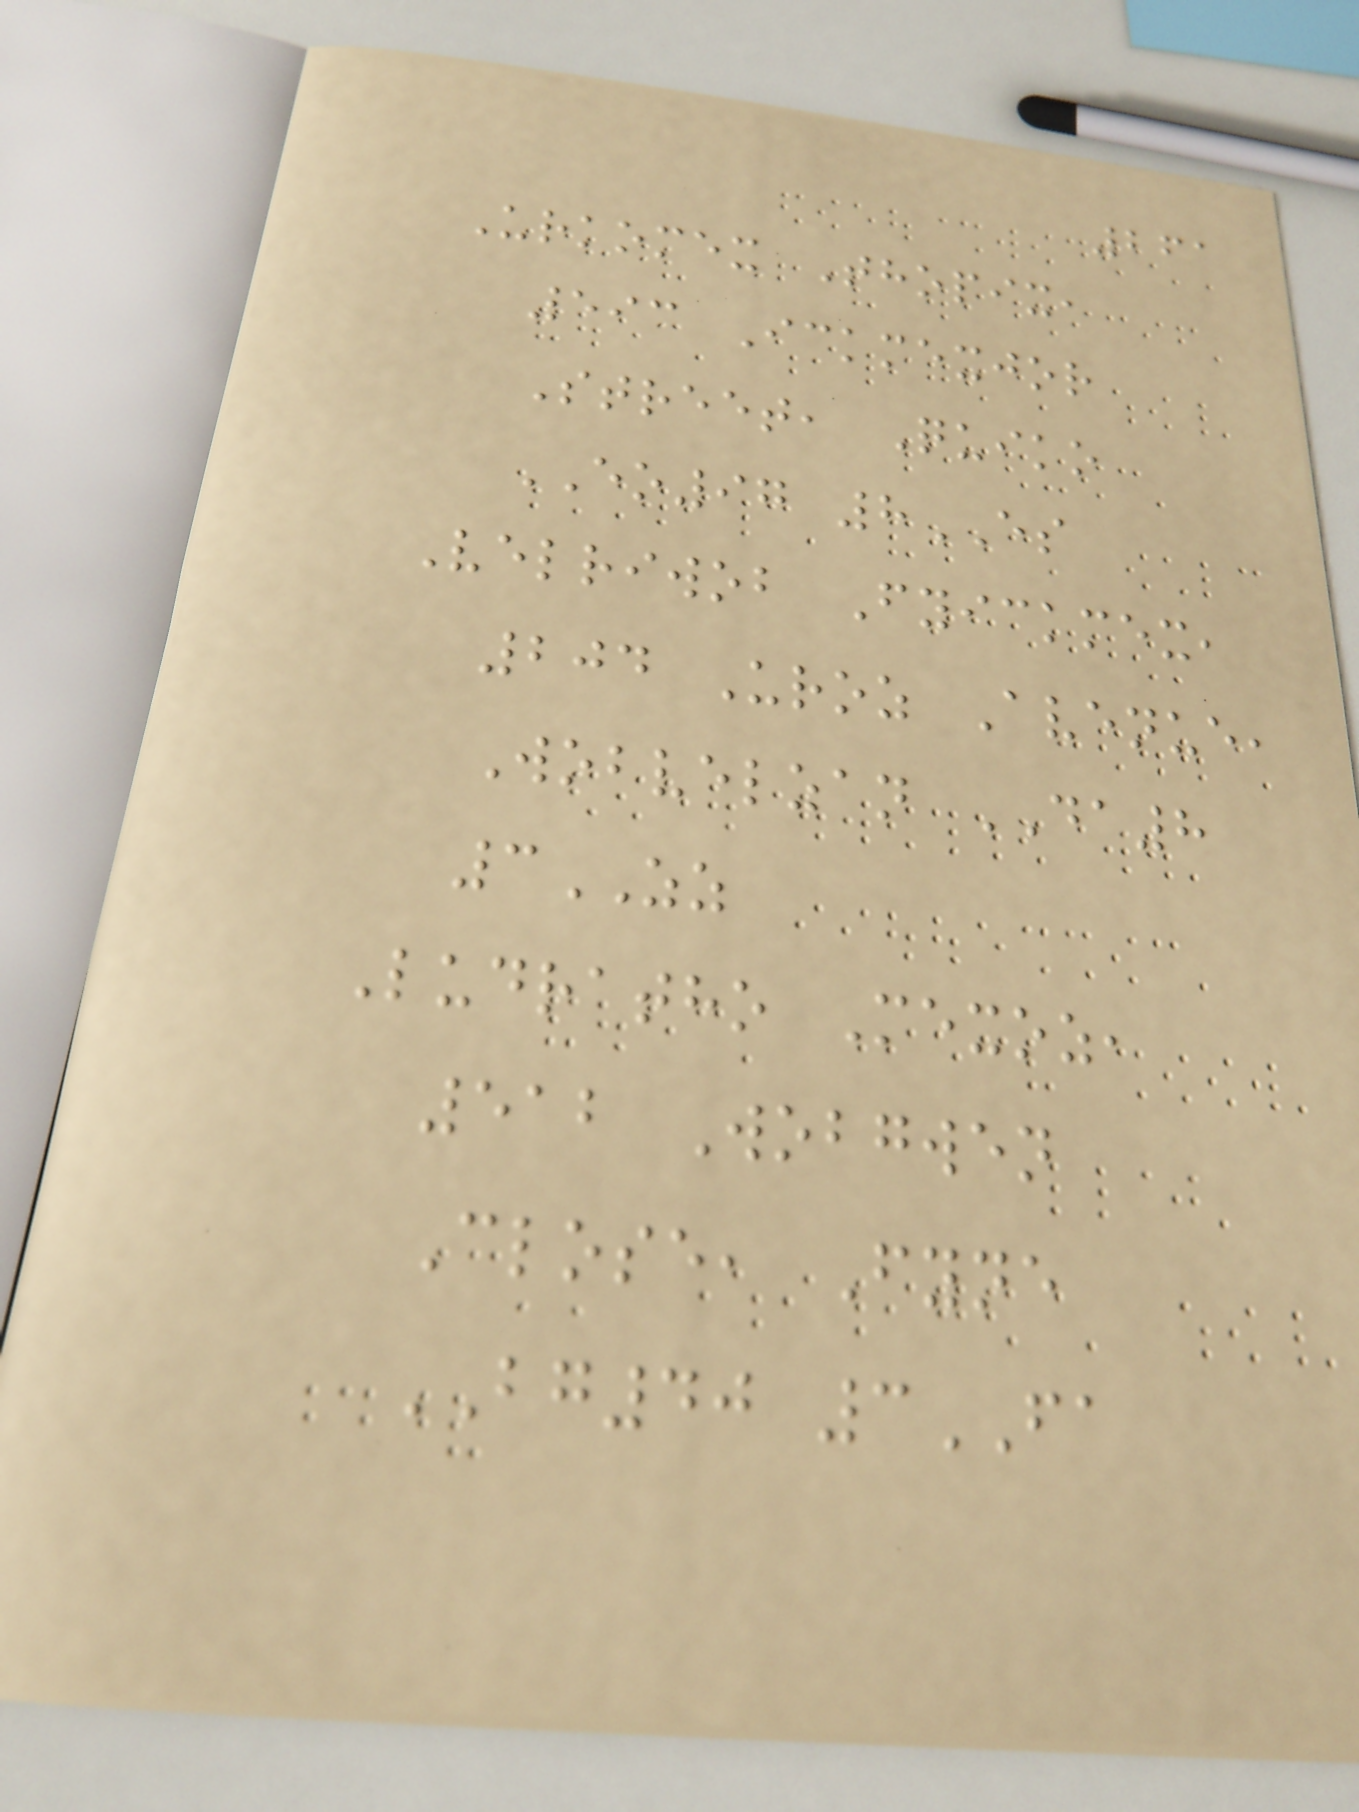261
Urkomex Thopix,
593 Ickmexjor
Street, Quiko
EO97 8ES
Velriwob Fyickmex,
204 Uroz Avenue,
Wobvelzan DA8
3ZZ
Ludratho Mexoz,
512 Wobgwen
Close, Fyne
BG40 3FA
